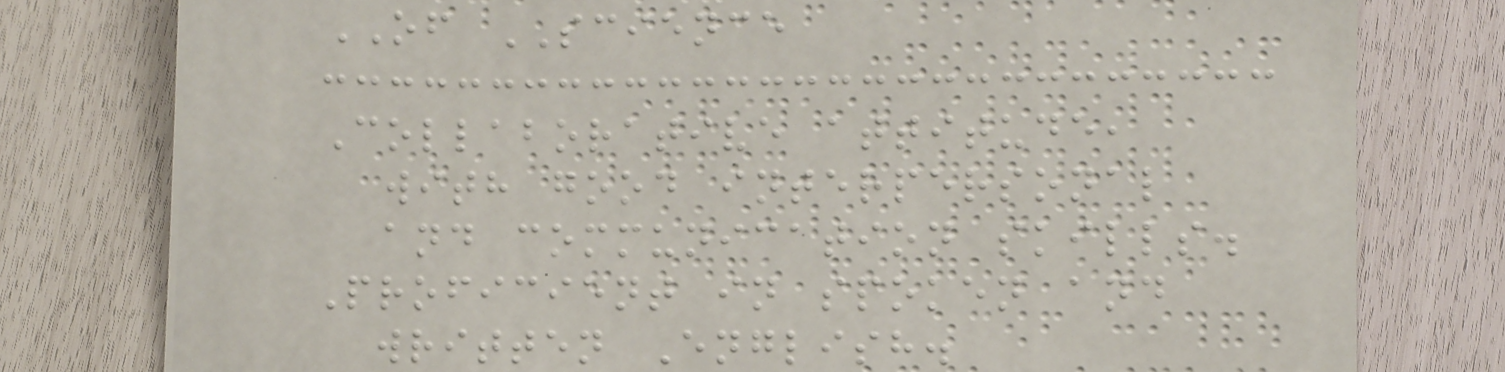OF SCIENCE
Collaborative attitude,
with good interpersonal
and communication skills.
Proficient in spoken and
written English.
